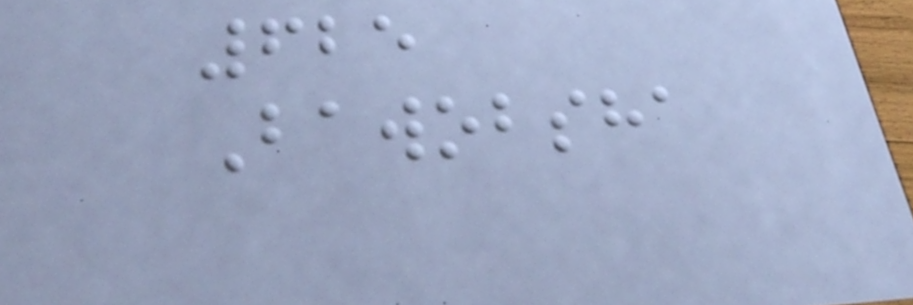625
Bawobsha
